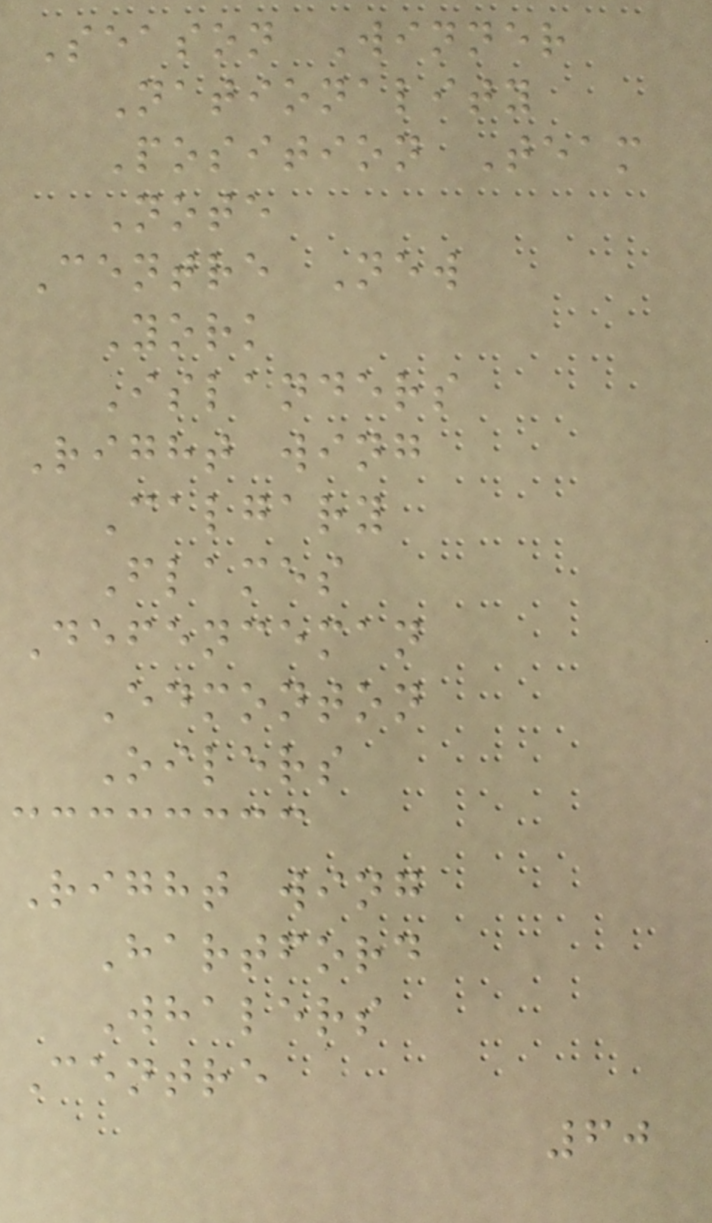Season Winner
Nationality
Position Team
Note
Centre New
York
Islanders
Right wing
Calgary
Flames
Defenceman
Edmonton
Oilers
Right wing
Hartford
Whalers
Centre
60
